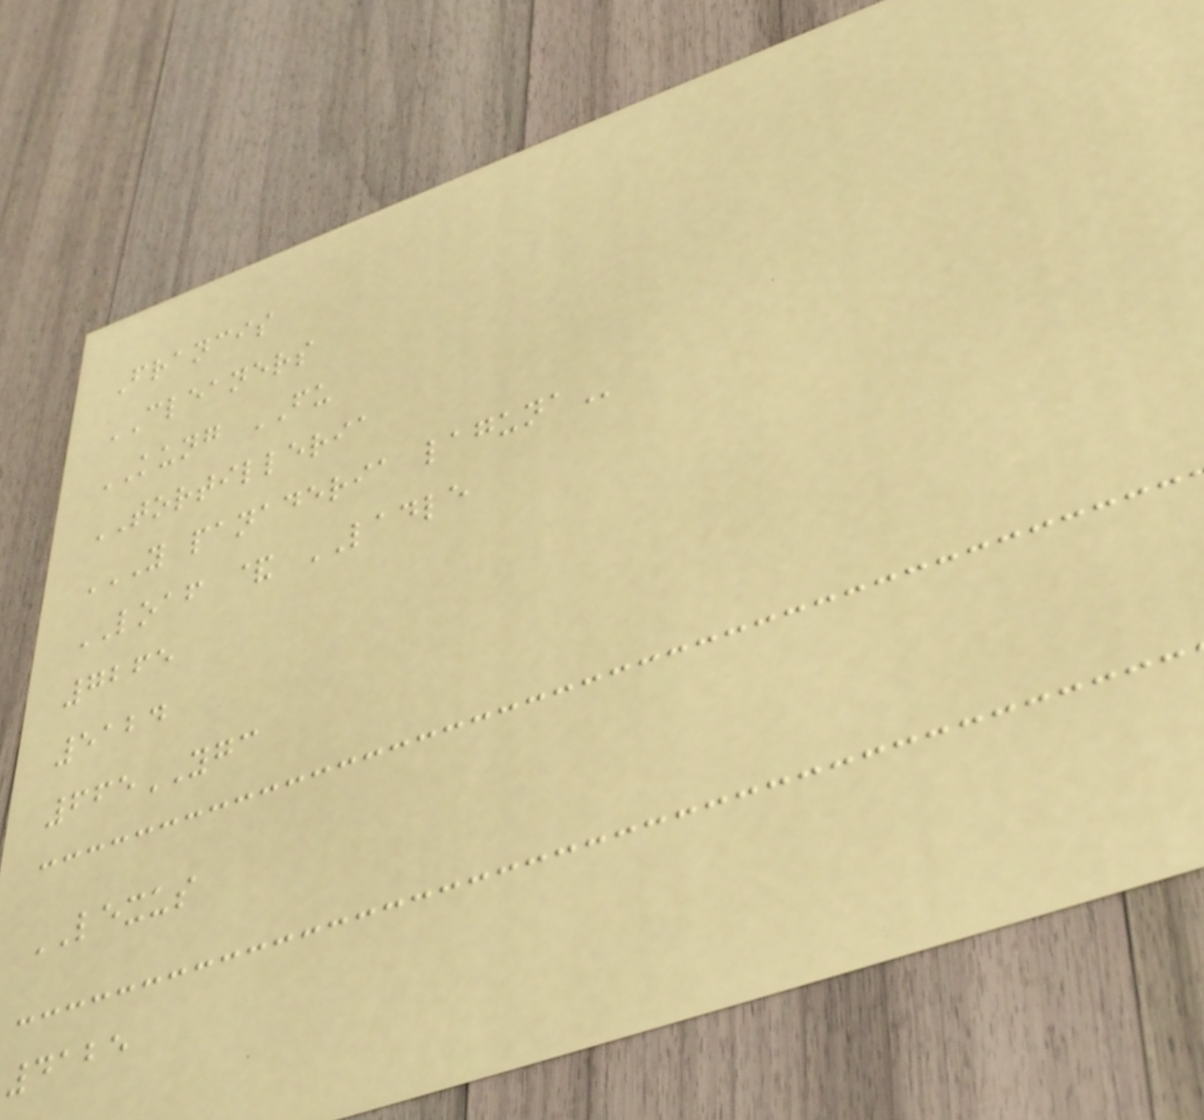Francis
CLEANERS
KUNG FU
TORTILLERIA
Y PANADERIA LAGUNA
LOAF & LADLE
7265
5124
665YGC
LEXUS
4125
